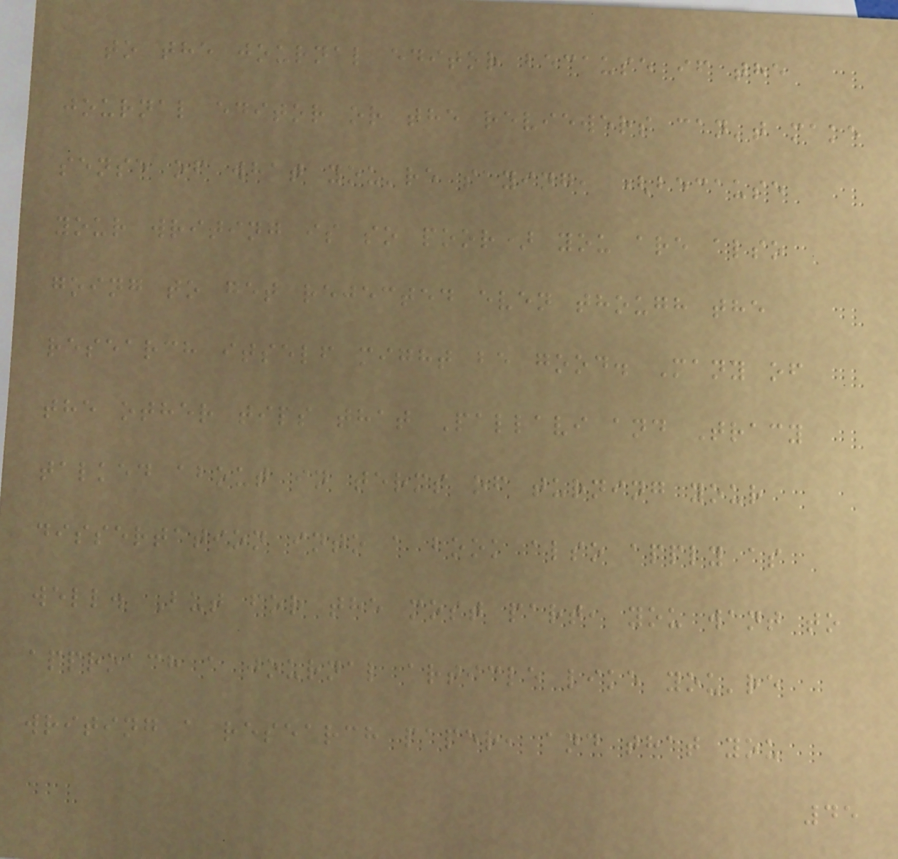to the journal editor because if the
journal editor or the reviewers can't make
sense of what you're saying, (because
your writing is so poor) you are also
going to get rejected even though the
research itself might be good. Many of
the other tips that Pallavi and Tracy
talked about in terms of turning your
dissertation into a book also apply as
well. But for the most part, you want to
approach a journal article like you're
writing a research paper, and that you
45
